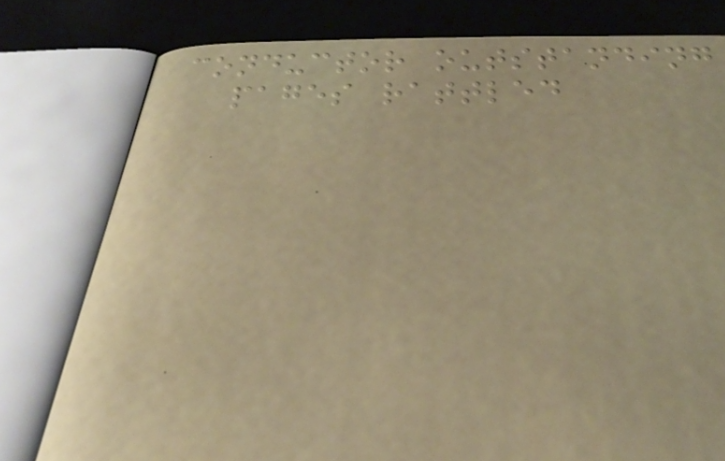conductor outstanding
pages rattled
